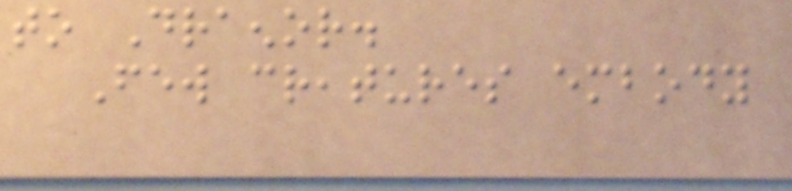to Draenor.
Few creatures embody
